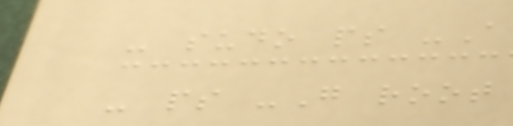- sudo ps -A
- ps -G root
